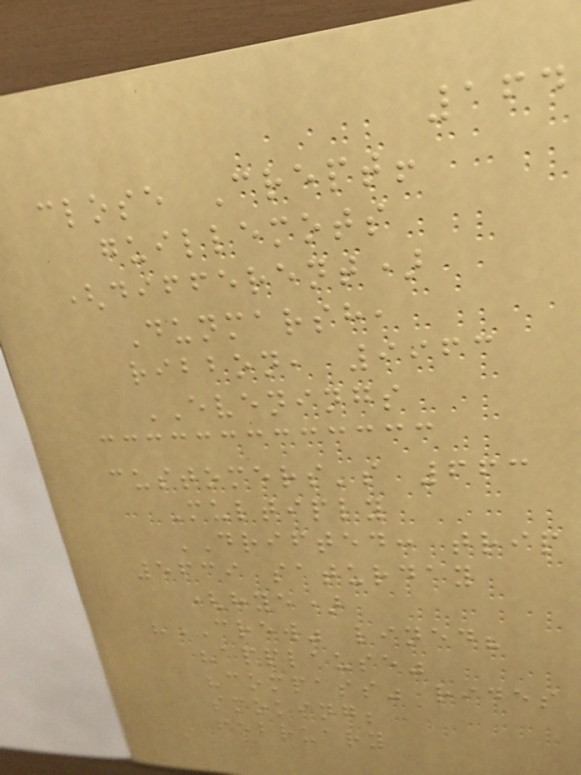164
close Crept!
guillemots
(different)
Dunmarsh,
ribbon, 9963
EVENINGS
customers's 663
Multiply
DRIFTED: trip
5639 saturday
(hye)
"CREW" lined?
"applause"
"compass" rides
smoking;
february
